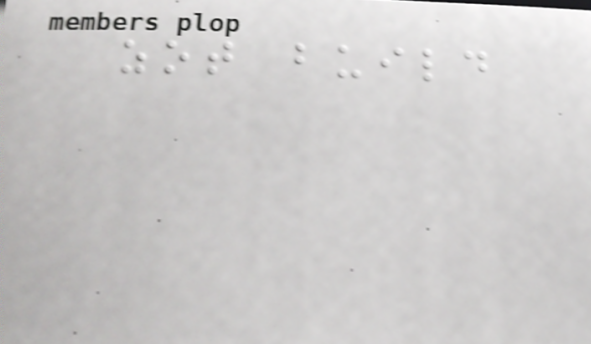zot build
